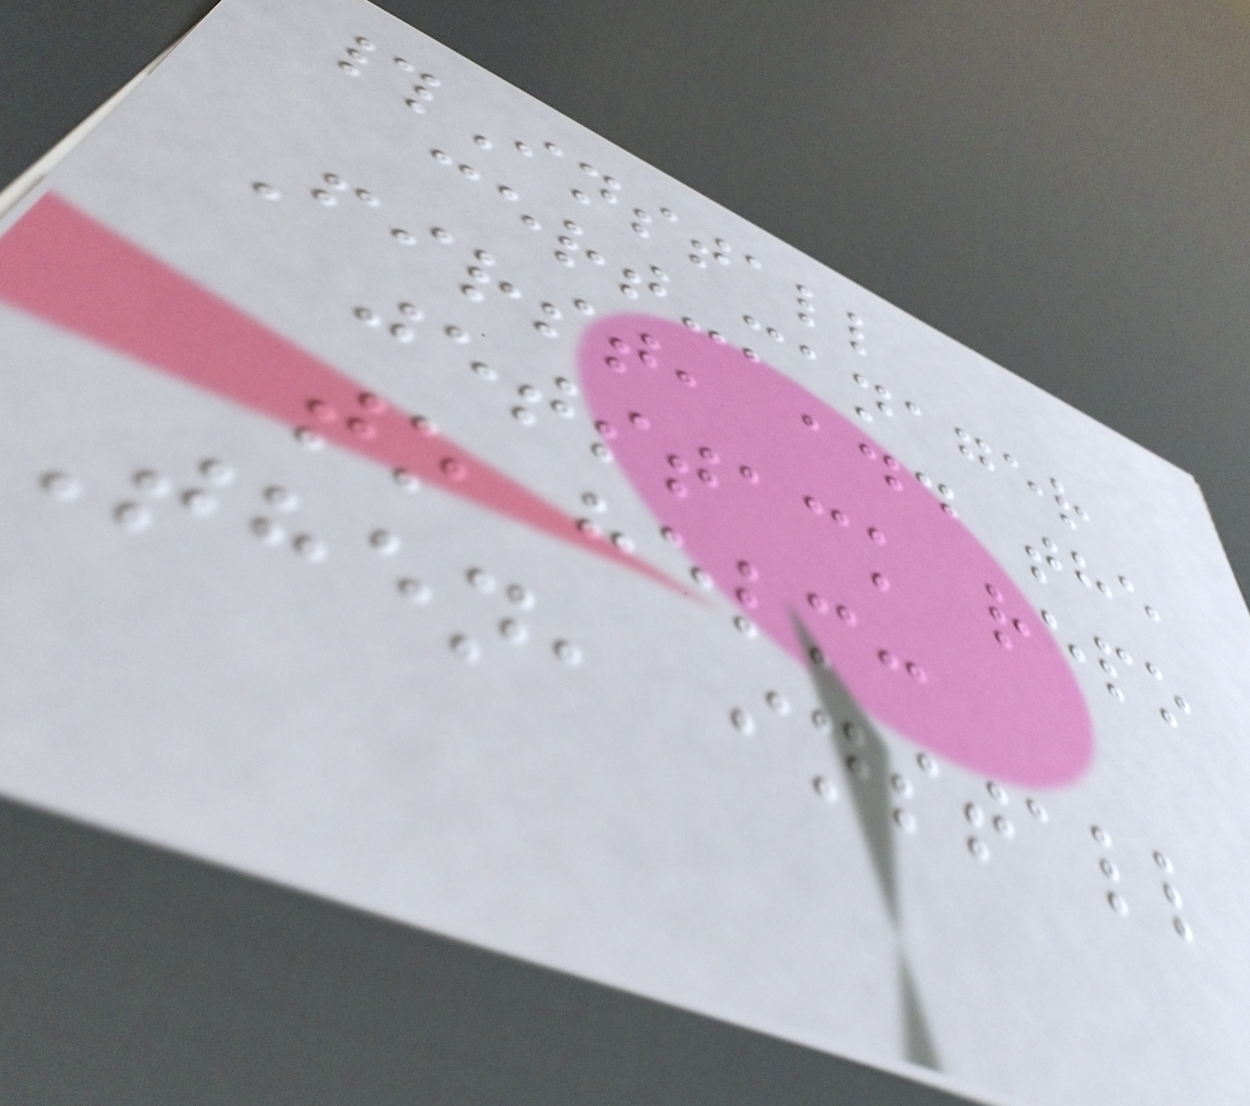#Install
cert-manager
First, add the
jetstack repo
to helm:
Then, install
